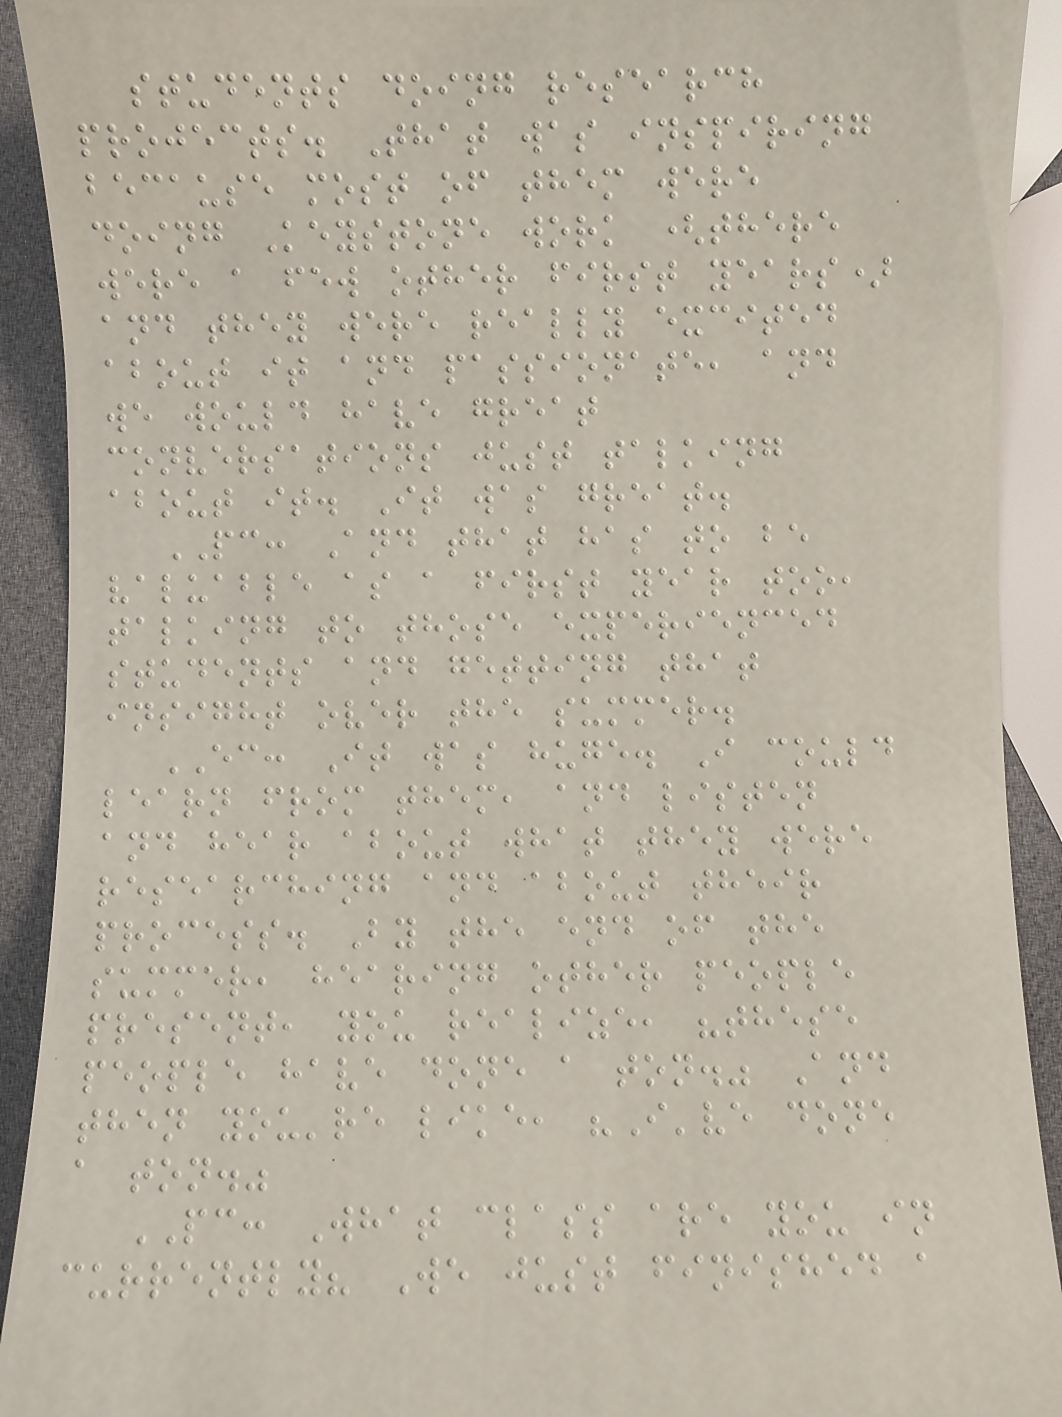students doing research
projects. That was inspiring
because most of them were
doing Keystone work (there
were a few other first years)
and they were really excited
about it and passionate, and
we would have great
conversations just talking
about it. It was great.
PC: And that has to be
valuable as a first year too,
talking to those experienced
students and getting that
insight over the summer.
EC: It was huge. I could
learn from them, and listen
and hear about what they were
researching and about their
process. By the end of the
summer, hearing other people
present, you realize, "these
people have done a ton." And
then you're like, "I've done
a ton."
PC: What class are you in
currently? We just finished a
